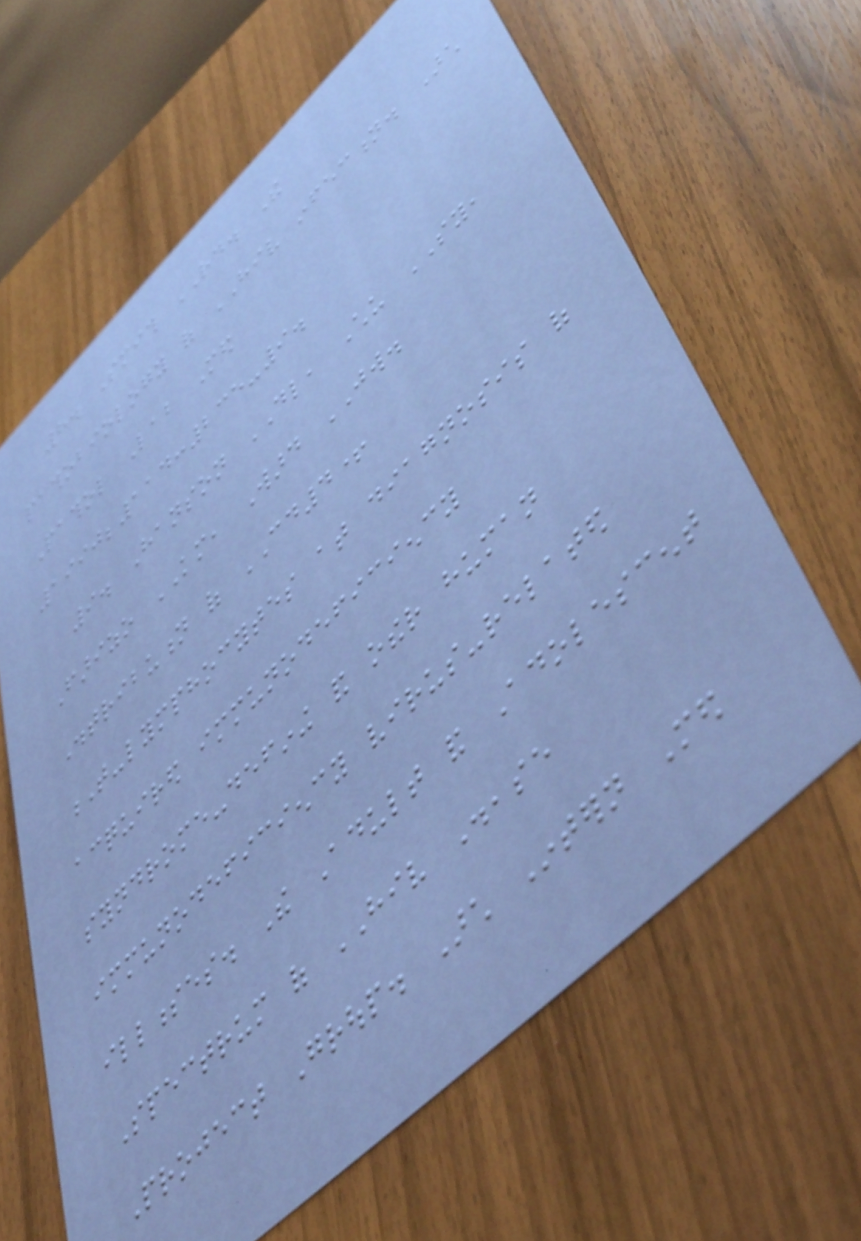8. Smith RD. The
pathobiology of HIV infection. Arch
Pathol Lab Med
1990;114:235-9.
9. Hanson DL, Chu SY,
Farizo KM, Ward JW.
Distribution of CD4+
T-lymphocytes at diagnosis of
acquired immunodeficiency
syndrome-defining and other human
immunodeficiency virus-related
illnesses. The Adult and Adolescent
Spectrum of HIV Disease
Project Group. Arch Intern Med
